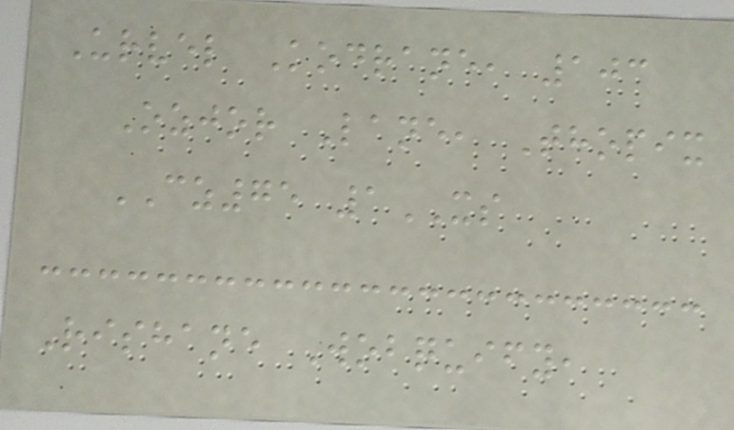Urvel Kodrane, 103
Ozjor Lane, Thopix
CZ75 1XS
Rishane Wobquify,
